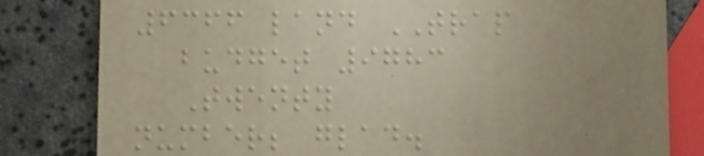6366 land TRAP
budget 9783
Twenty
number; glad.
